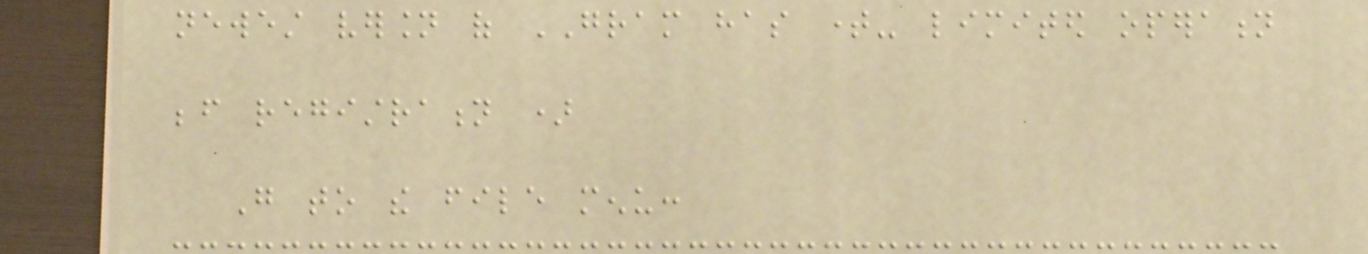newest version of GRAM has time- limited operation
before registration )
Go to the file menu:
